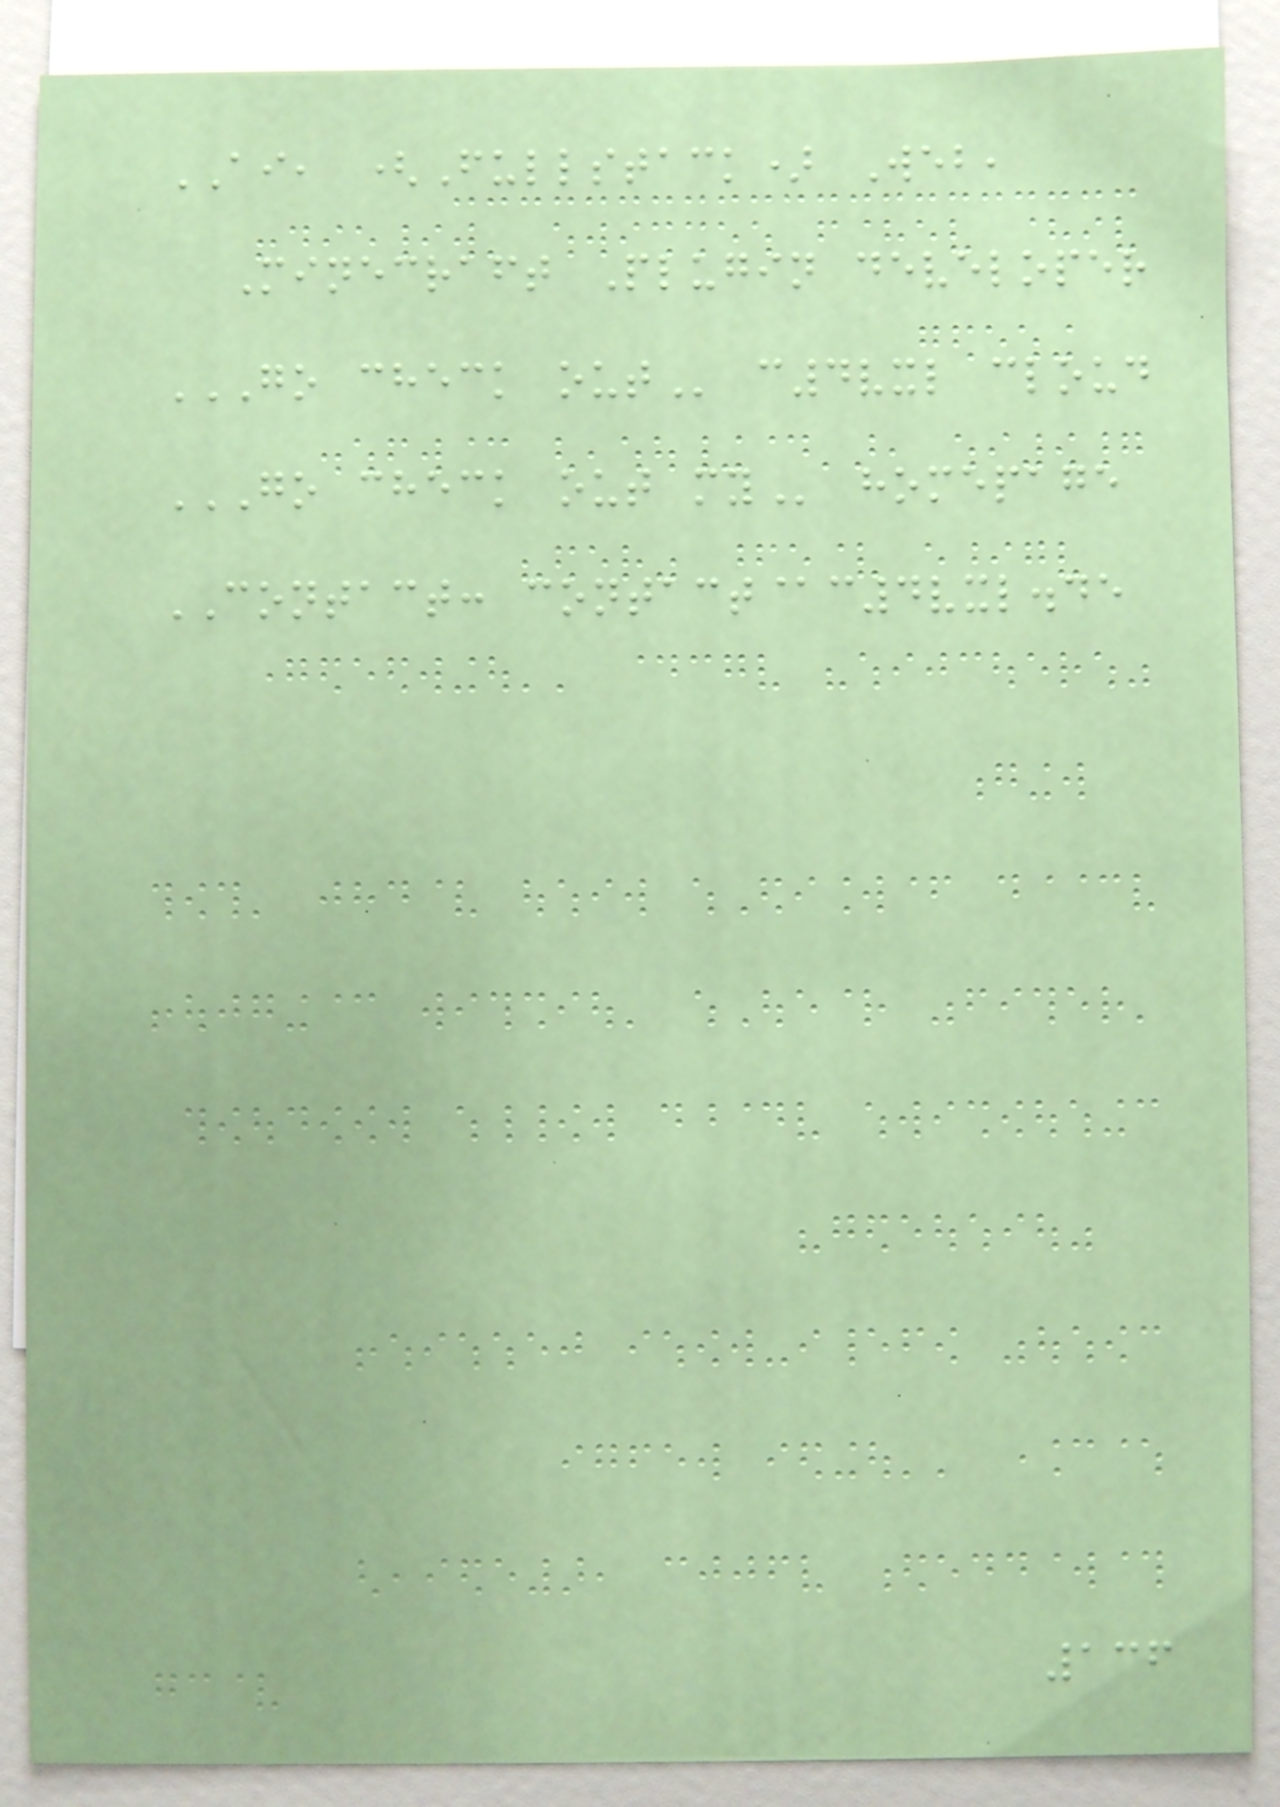AI, (Fullstack) Web,
Minecraft Plugin developer
GO CHECK OUT c4vxl cloud
GO CHECK OUT MY homepage
CONTACT: contact@c4vxl.de
136
